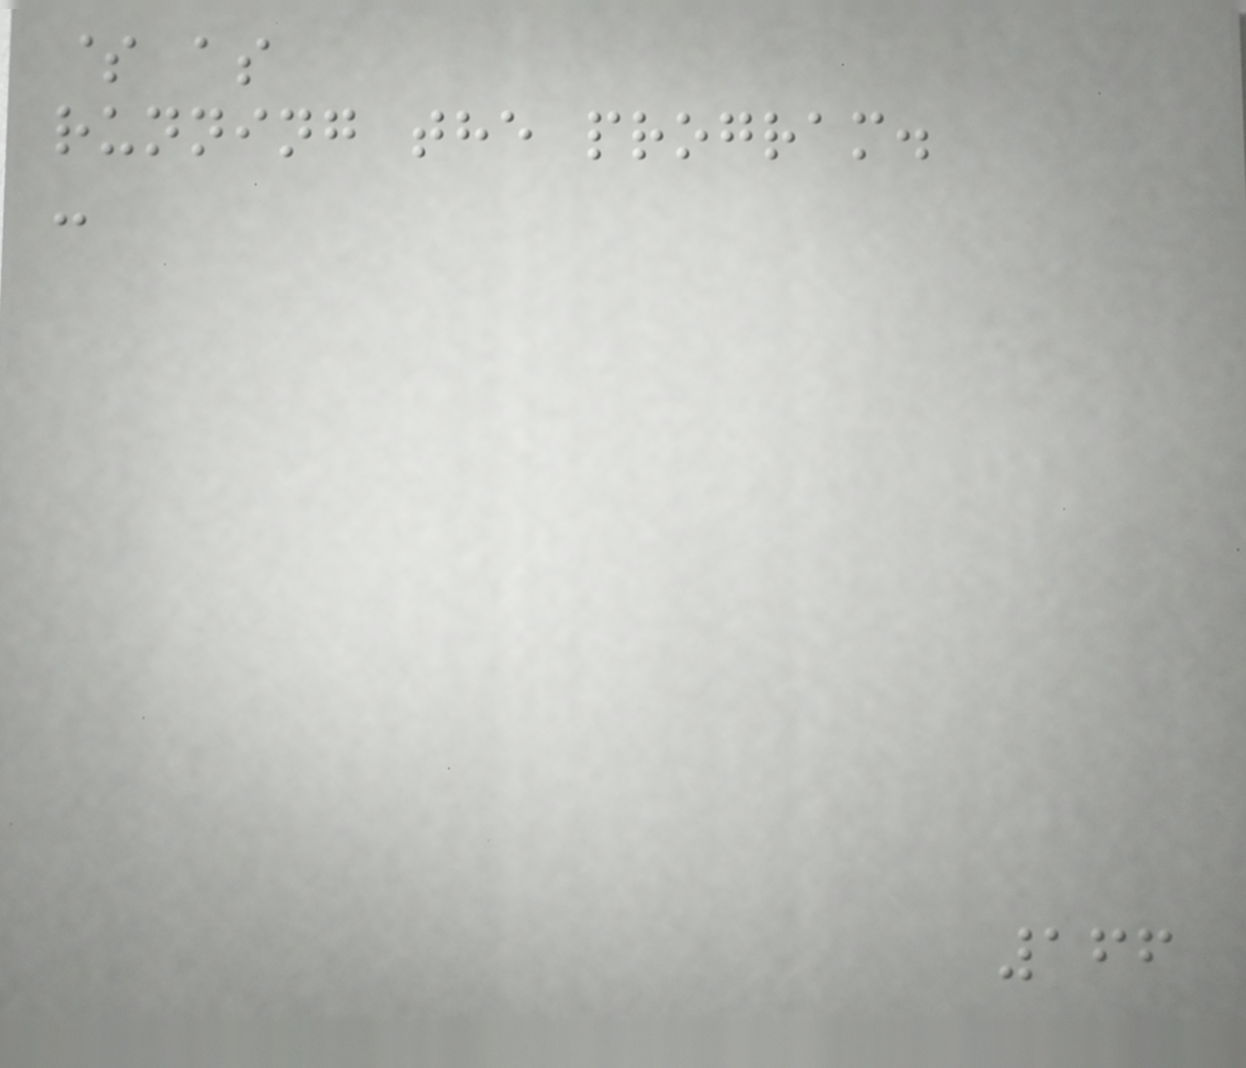$ as
running the program.
-
166
